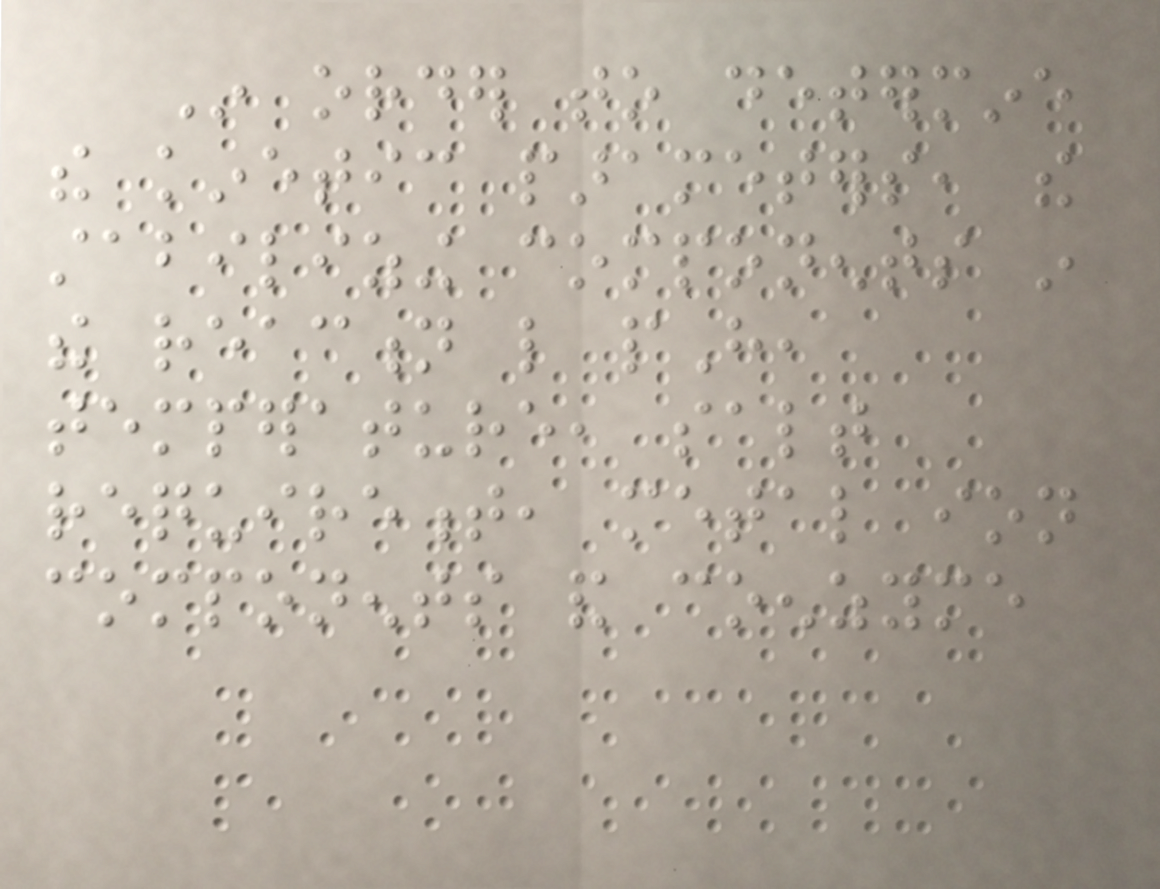In order to determine
the kinetic parameters, the
stabilizing components in
the reaction like pH,
temperature, salt
requirement, metal ion
components and coenzyme
